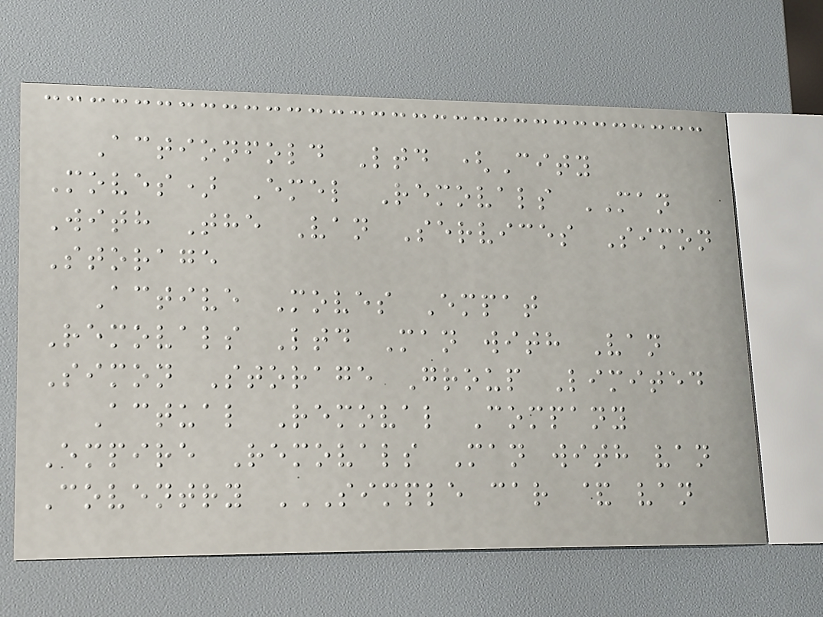Actionfold Ltd (City
Moves) Emel Removals MAN
With The Van Services Simon
Storage
Active Moves Empat
Removals Ltd Man with Van
Simon Storage Group Limited
Actual Removal Company
Empire Removals Man with van
Coventry SIMPLE CAR & VAN
